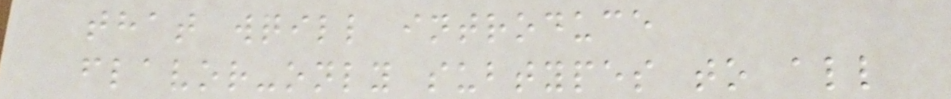that wqill introduce
flavor-only subtypes to all
